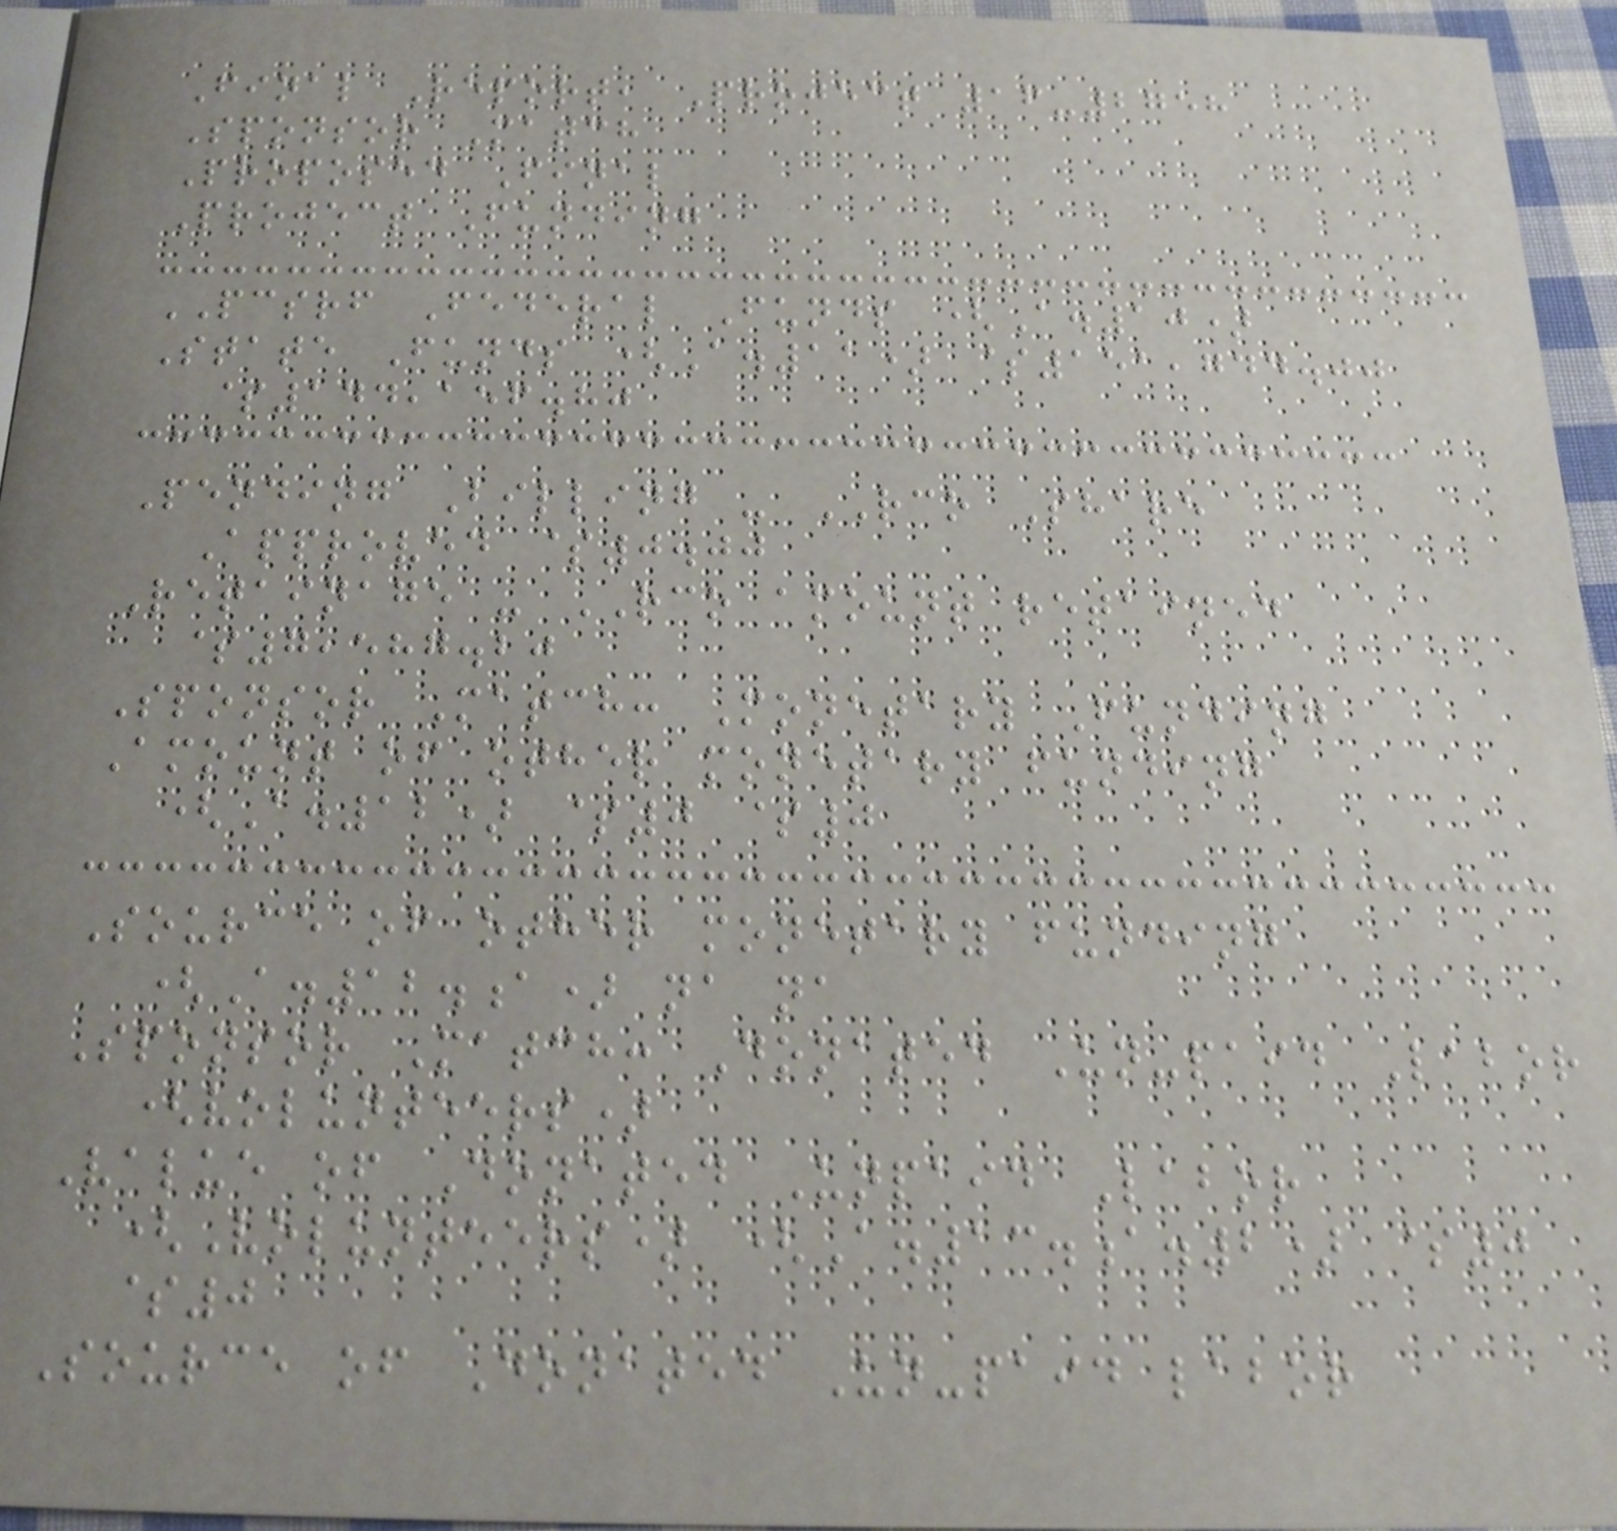Final Report, Project 16-2758
Sponsor Match
Proposed Final
Project Funding
PCSRF Federal Funds (A.10)
State Funds (A.11) $151,744.00
$144,156.80
Pending Billing - RCO Share
Approved $0.00
Retainage - RCO amount retained
$7,587.20
Sponsor Match: Monetary Funding
Amount of other monetary funding
(A.12) $0 $0
Source of other monetary funding
(A.12.a) na na
Sponsor Match: Donated Un-paid Labor
(volunteers)
Value of Donated Unpaid Labor
(Volunteers) (A.13.a.2) $0
$0
Source of Donated Un-paid labor
